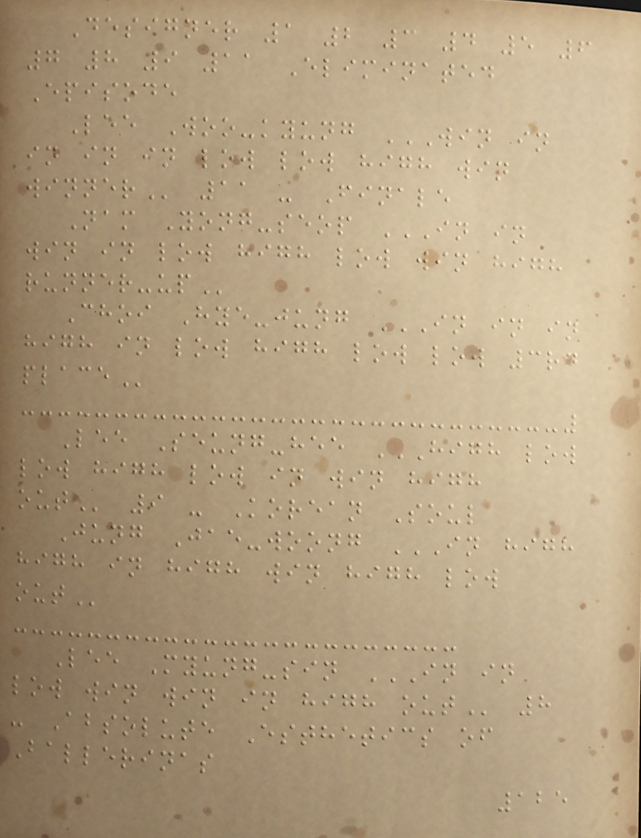Designer 1 2 3 4 5 6
7 8 9 11 Eliminated
Episode
Lee Woo-kyung WIN IN
IN IN IN LOW LOW HIGH WIN
WINNER 11 - Finale
Nam Yong-seop IN IN
WIN IN LOW HIGH LOW WIN HIGH
RUNNER-UP
Choi Hye-jung IN IN IN
HIGH IN LOW HIGH LOW LOW 3RD
PLACE
Lee Seung-hee HIGH LOW
LOW HIGH LOW IN WIN HIGH
OUT 9 - Korean Soul
Jung Jae-woong IN HIGH
HIGH IN HIGH WIN HIGH LOW
OUT
Lee Myung-sin IN IN
LOW WIN WIN IN HIGH OUT 8
- Absolute Esthetics of
Ballerinas
125
